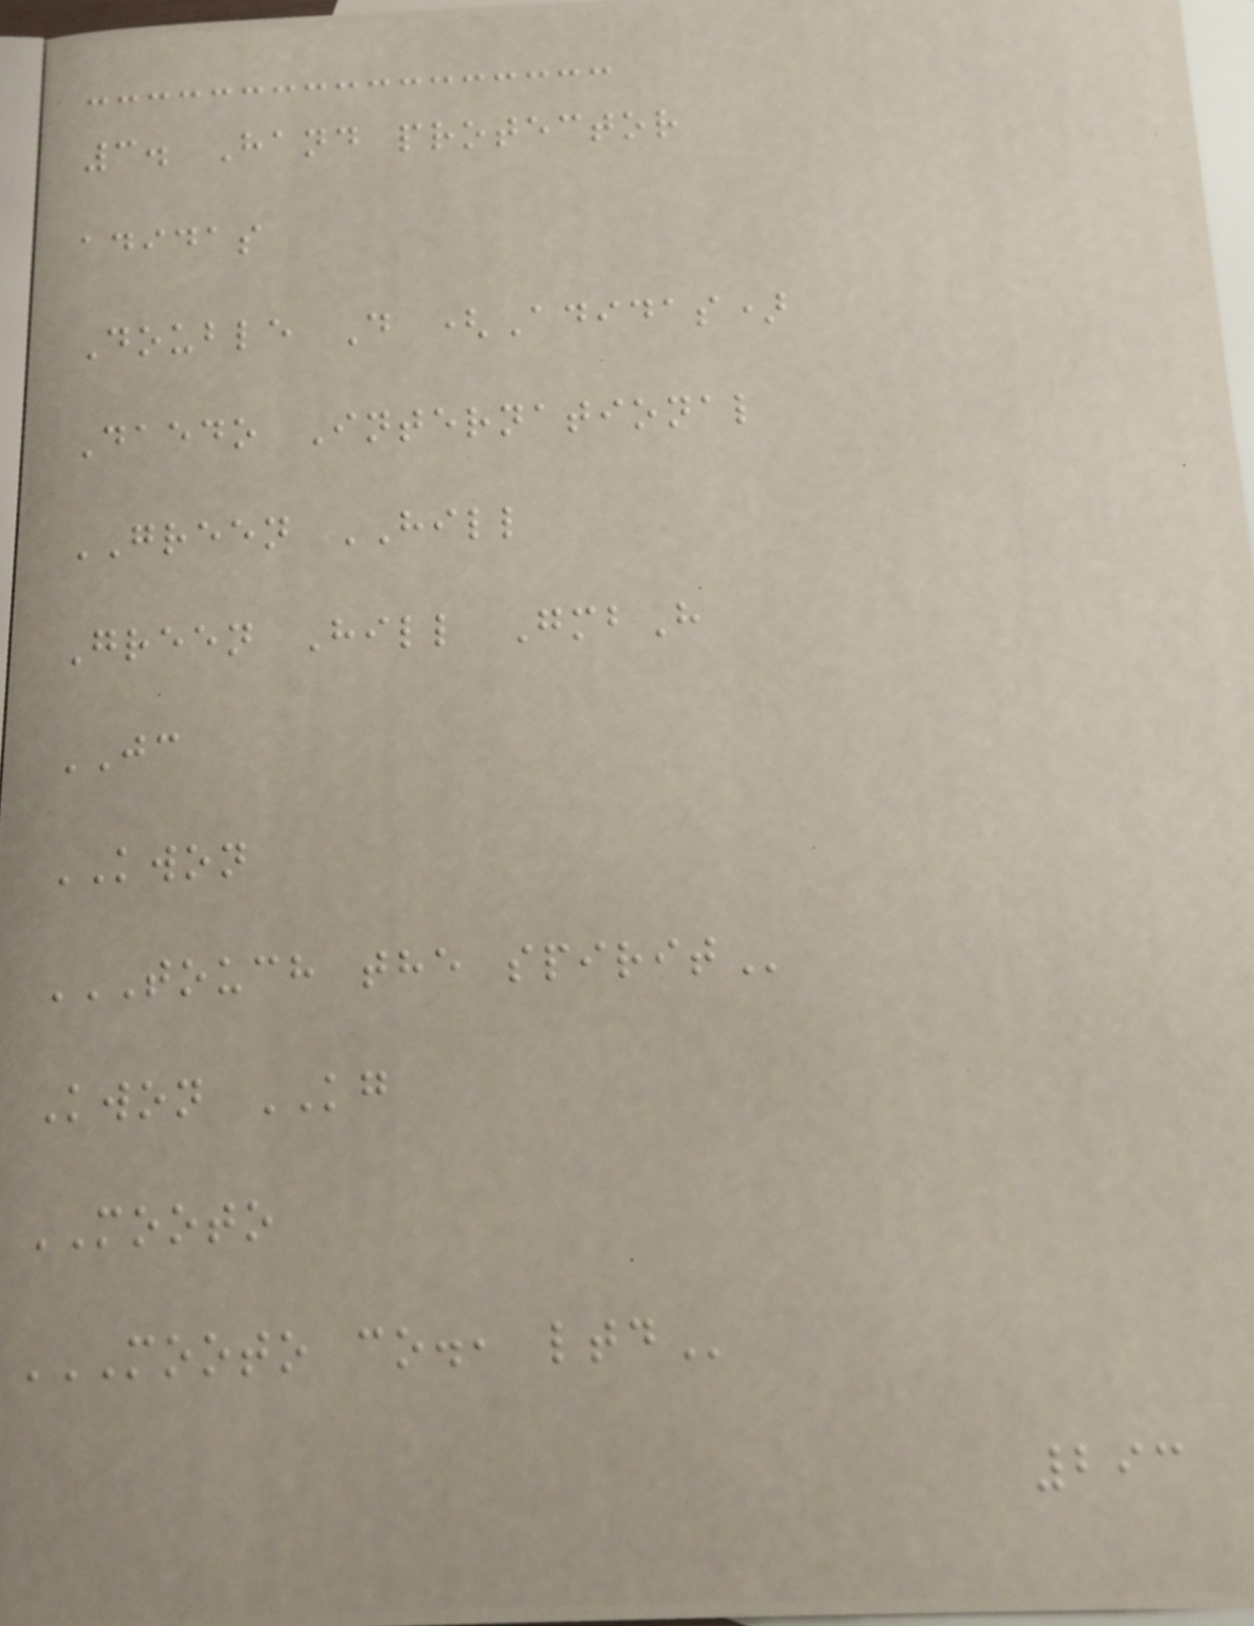3. Hand protector
adidas
Double D (Adidas)
Daedo International
GREEN HILL
Green Hill GmbH
JC
KWON
TOUCH THE SPIRIT
Kwon KG
MOOTO
MOOTO CO., LTD
293
